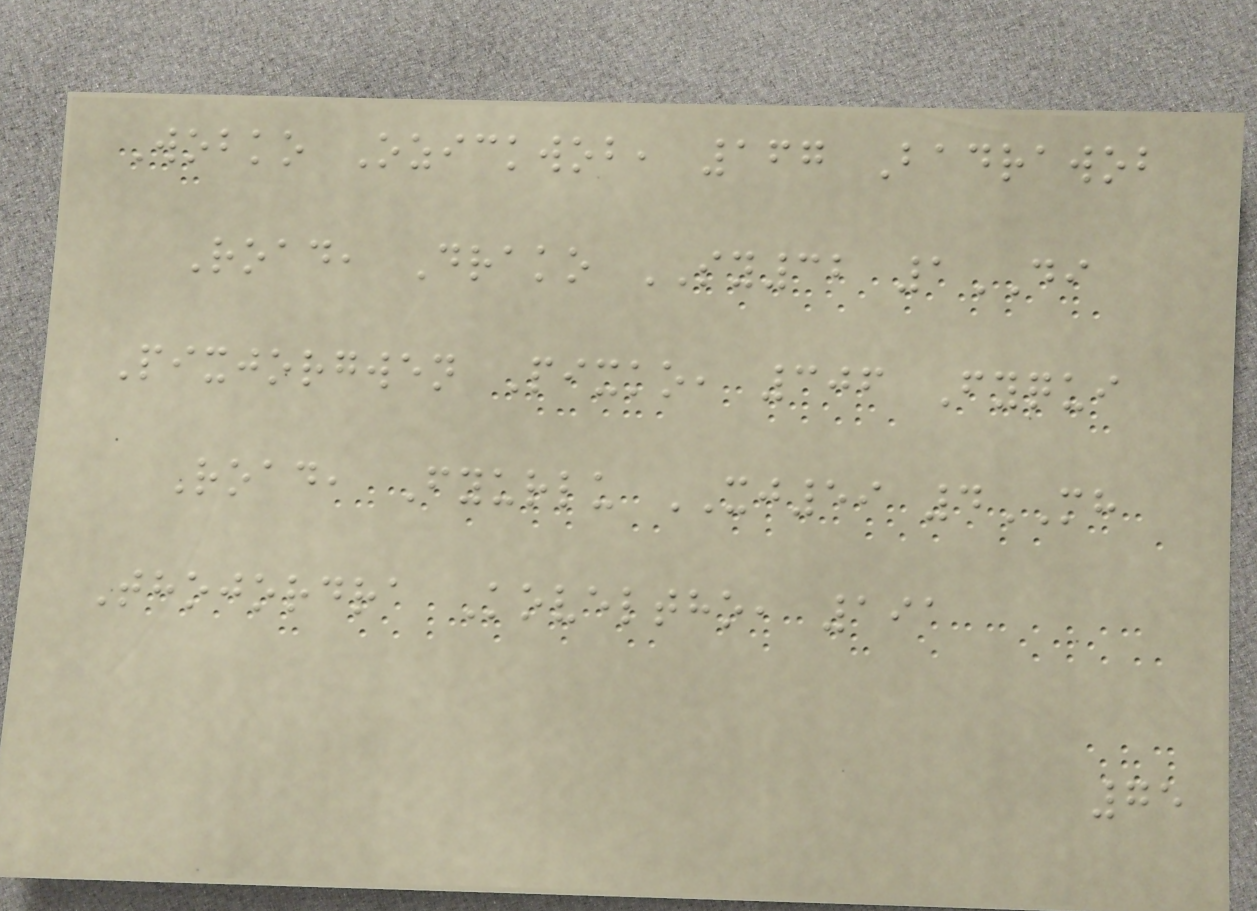Wobko Ozickwob, 167 Badrawob
Road, Drako SY32 1DI
Pixjorgwen Pixko, 306 Fyqui
Road, Fyurlu XJ59 4MH
Thojordra Koveltho, 191
75
